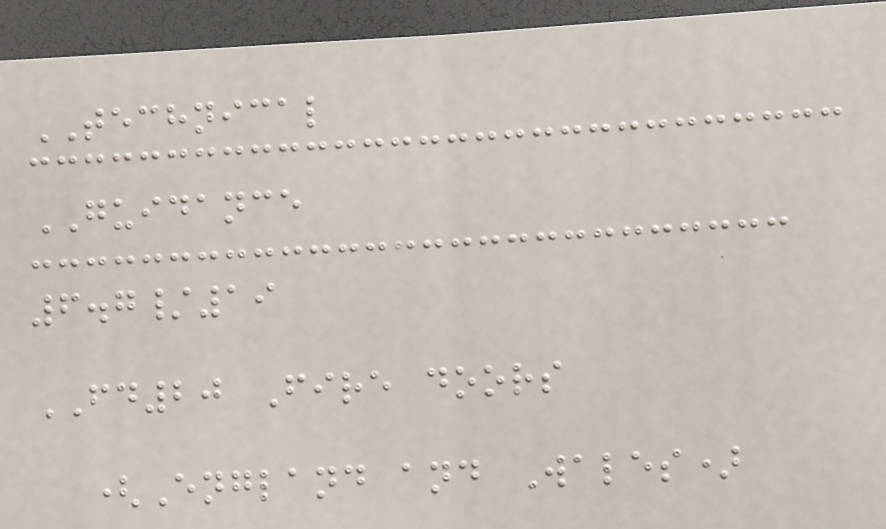TECHNICAL
GUIDANCE
6.7/19
FD20 Fire doors
(England and Wales)
